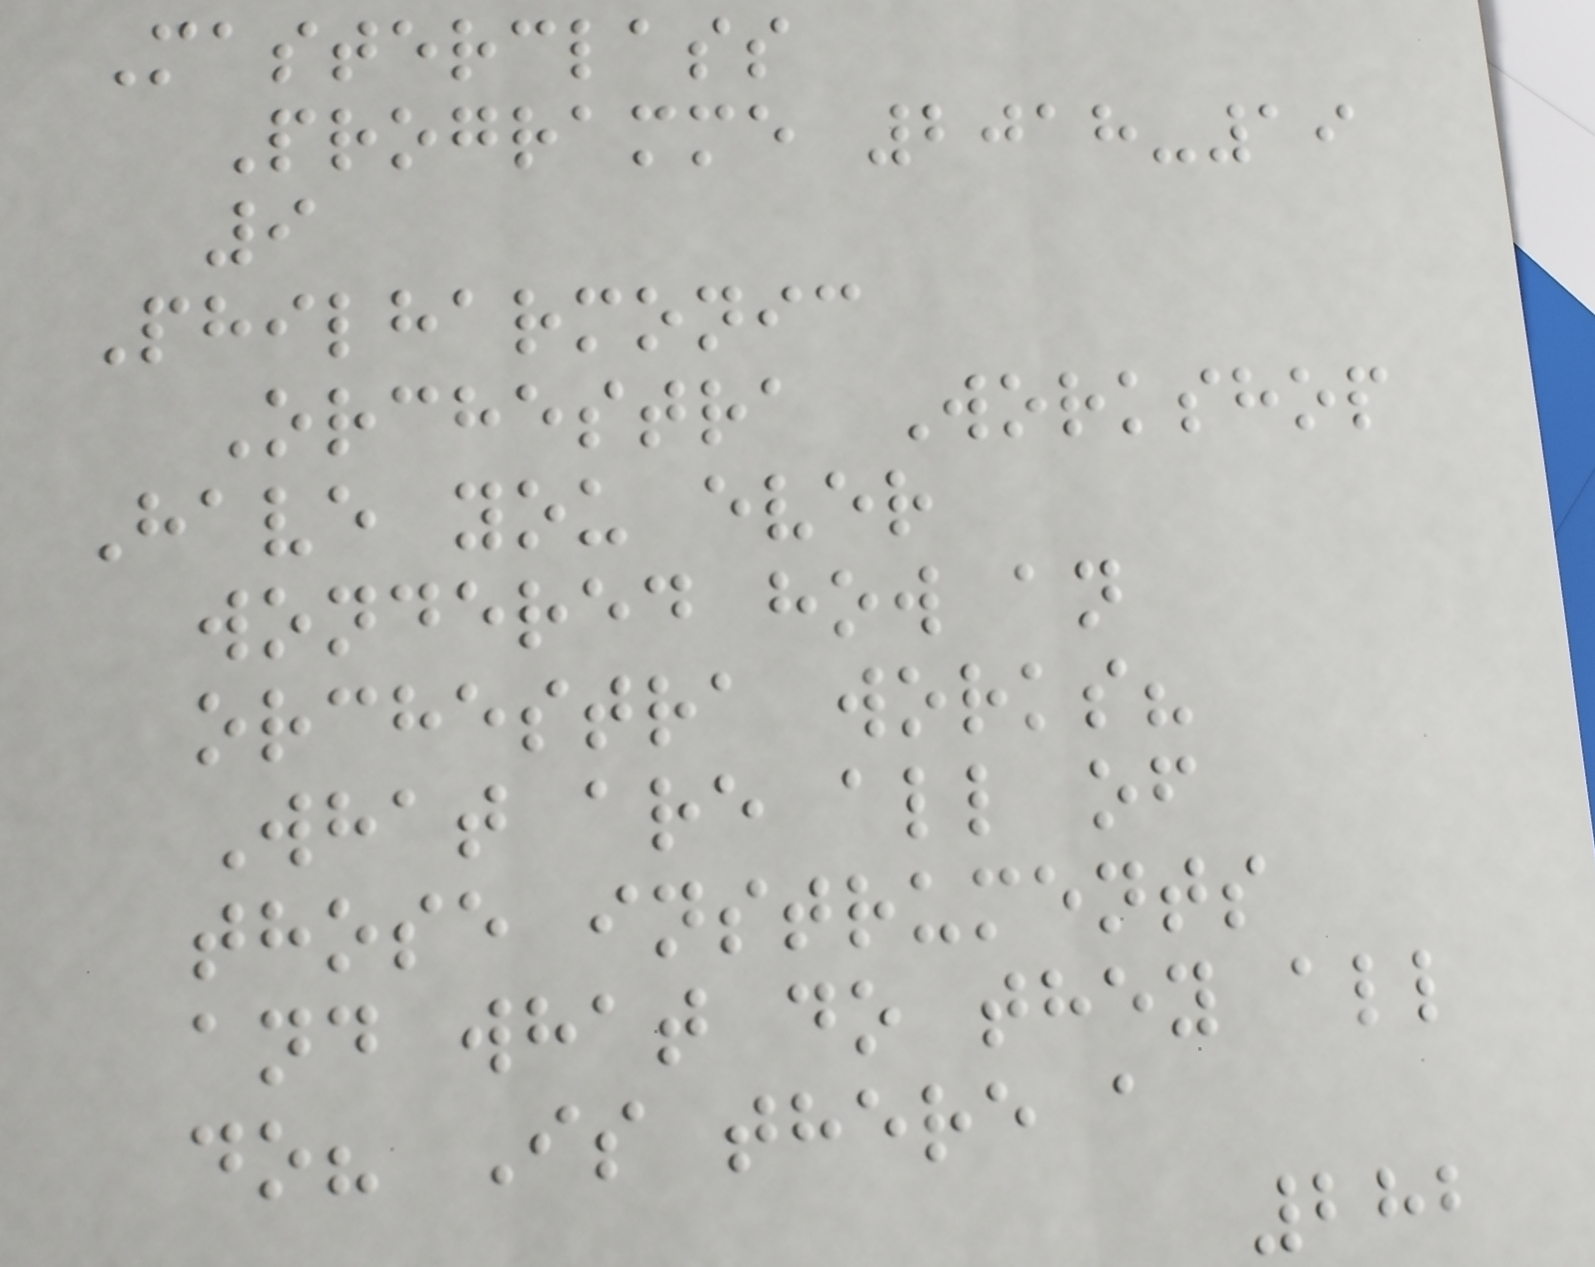Masterclass
Programme 2018-19
9
Philharmonic
Orchestra Workshop
Have you ever
wondered how an
orchestra works?
What are all of
those instruments
and what do they all
do? Is there a
282
